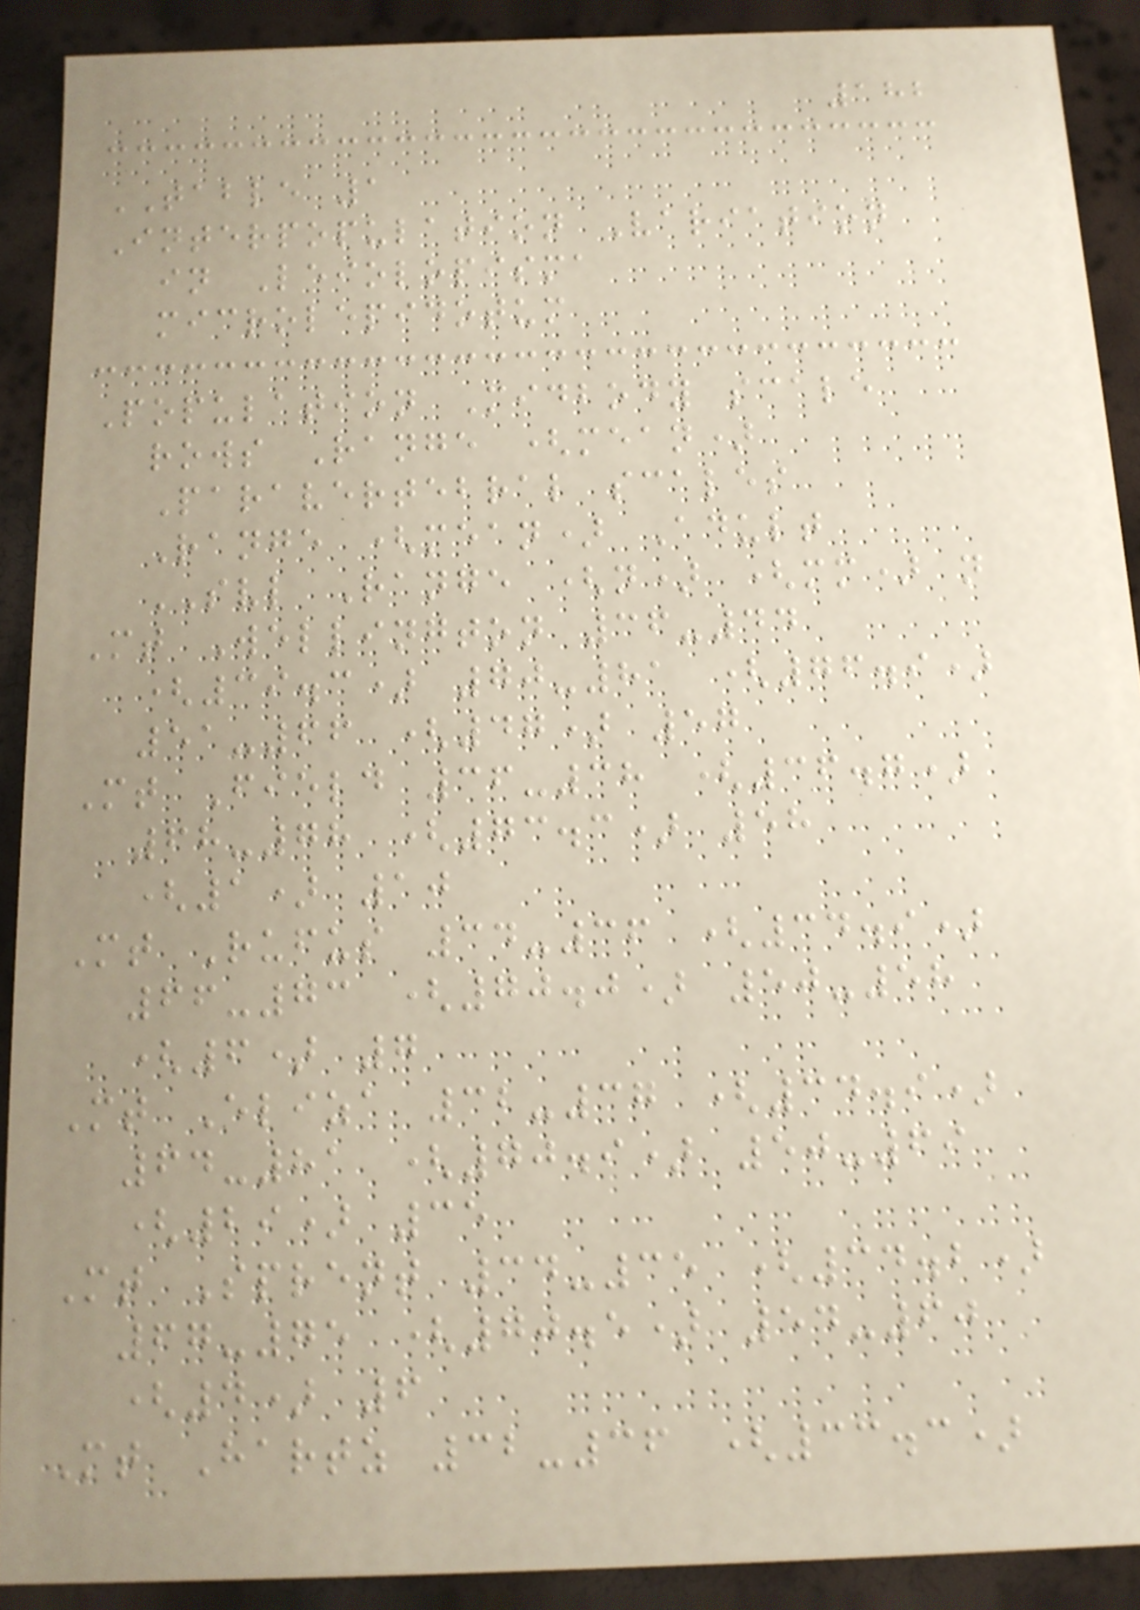182
TABLE 1
Interpopulation Variation
in Leiolopisma
microlepidotum
Population Midbody scale
rows Range (mean)
Paravertebral scales
Range (mean) Adult
SVL Range (n) (mm) n
Mt Wellington 36-44
(39.3) 70-81 (76.9)
51-66 (47) 57
Mt Field 36-38 (36.7)
68-78 (73.3) 58
(1) 10
Mt Rufus 34-36 (34.9)
66-73 (70.0) 50-58
(6) 7
Mt Eliza 32-37 (34.9)
64-81 (70.9) 50-69
(29) 35
Mt Sprent 34-35 (34.2)
67-75 (70.5) 54-60
(4) 6
Mt Hartz 32-36 (33.3)
